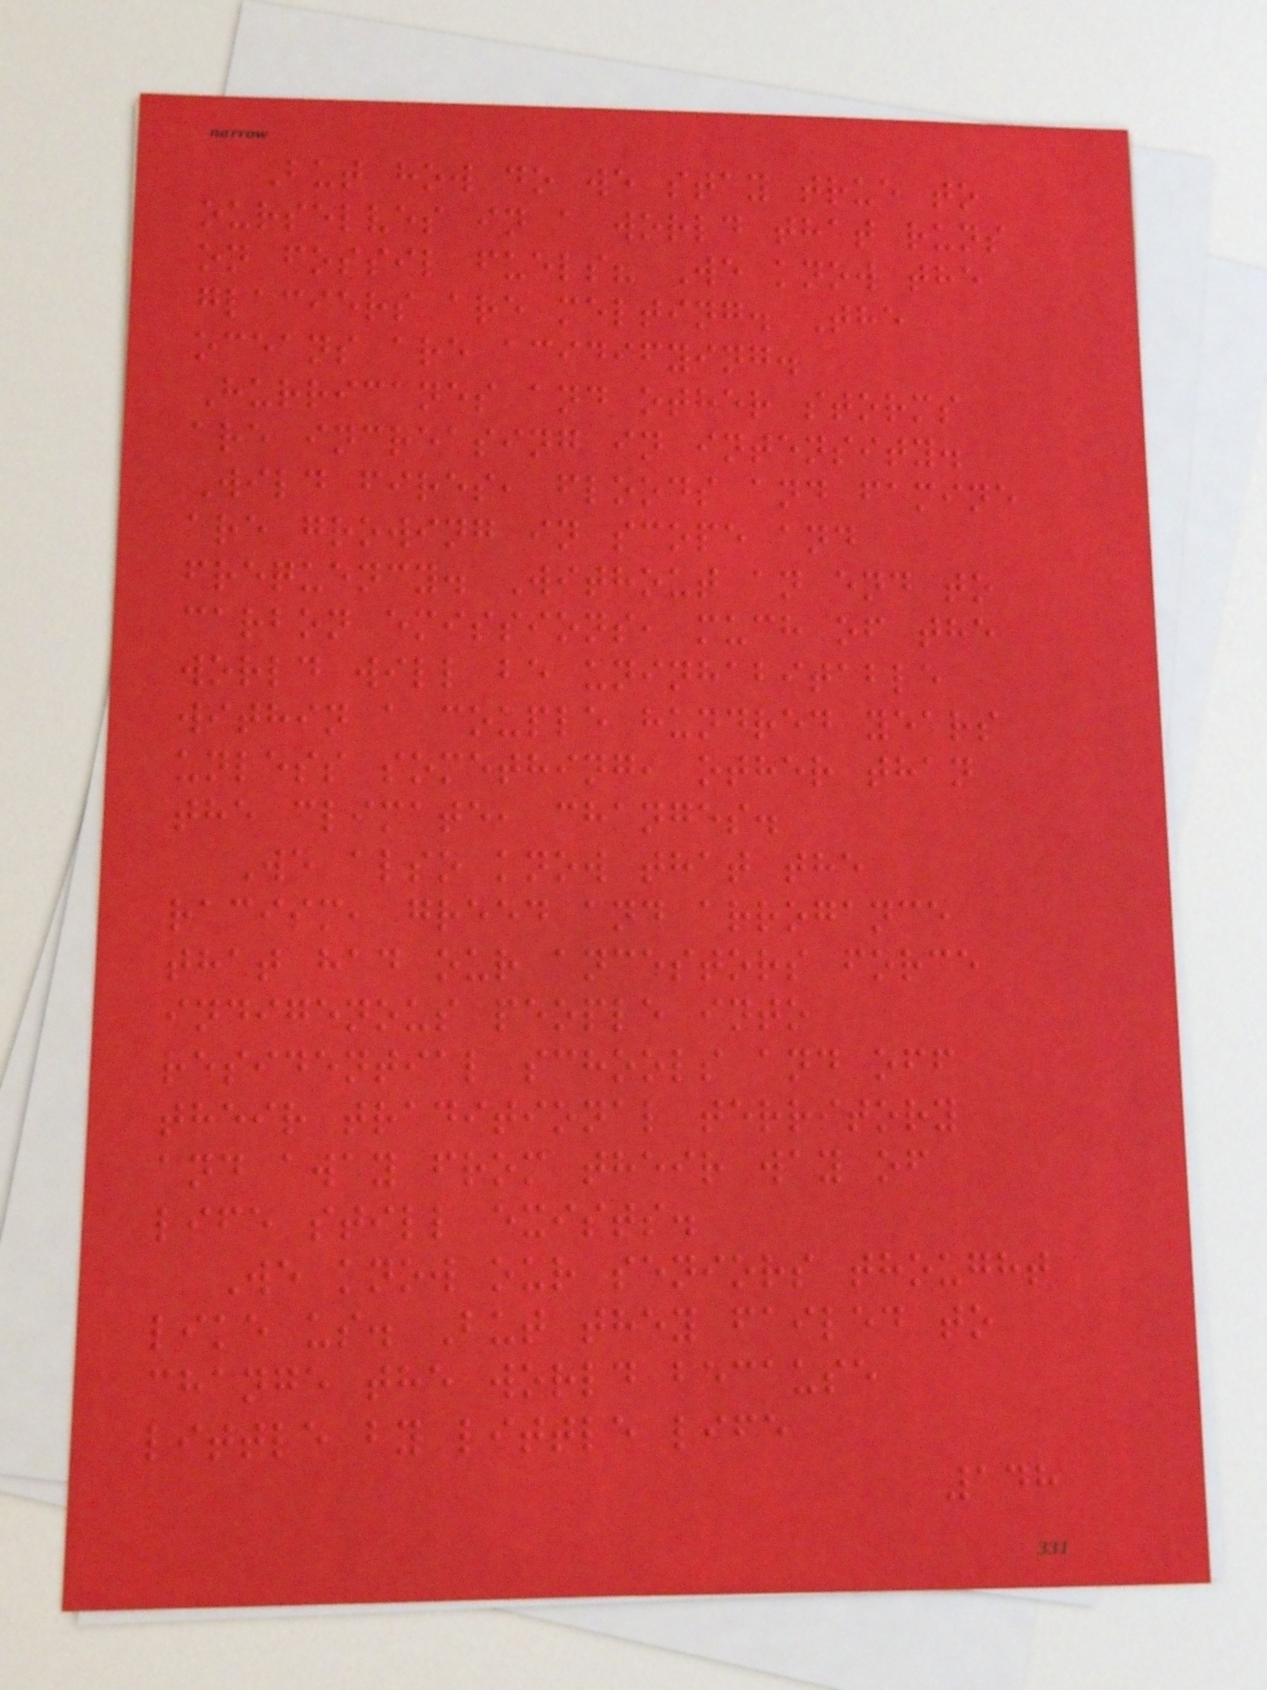But how do we stay true to
ourselves in a world that runs
on fossil fuels? We know the
glaciers are melting. The
oceans are acidifying.
Hurricanes and other storms
are increasing in intensity.
Wild fires, floods and famine
are growing in scope and
frequency. Without an end to
carbon emissions, much of the
world will be uninhabitable
within a couple hundred years
unless something, other than
the climate, changes.
We also know that the
racism, greed and arrogance
that had our ancestors force
indigenous people into
residential schools and off
their traditional territory
and away from their way of
life still exists.
We know our seniors thought
like us. But they failed to
change the world because
little by little life
148
